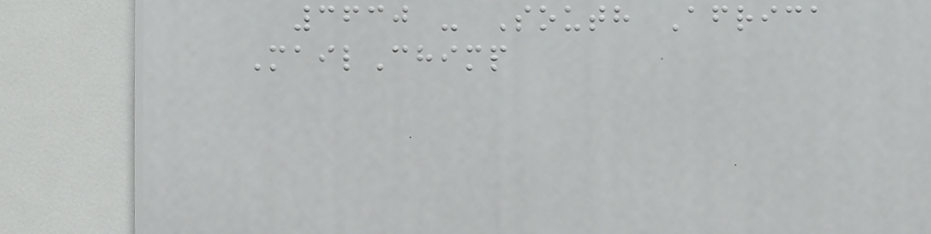3630 - South Africa
MailChimp
